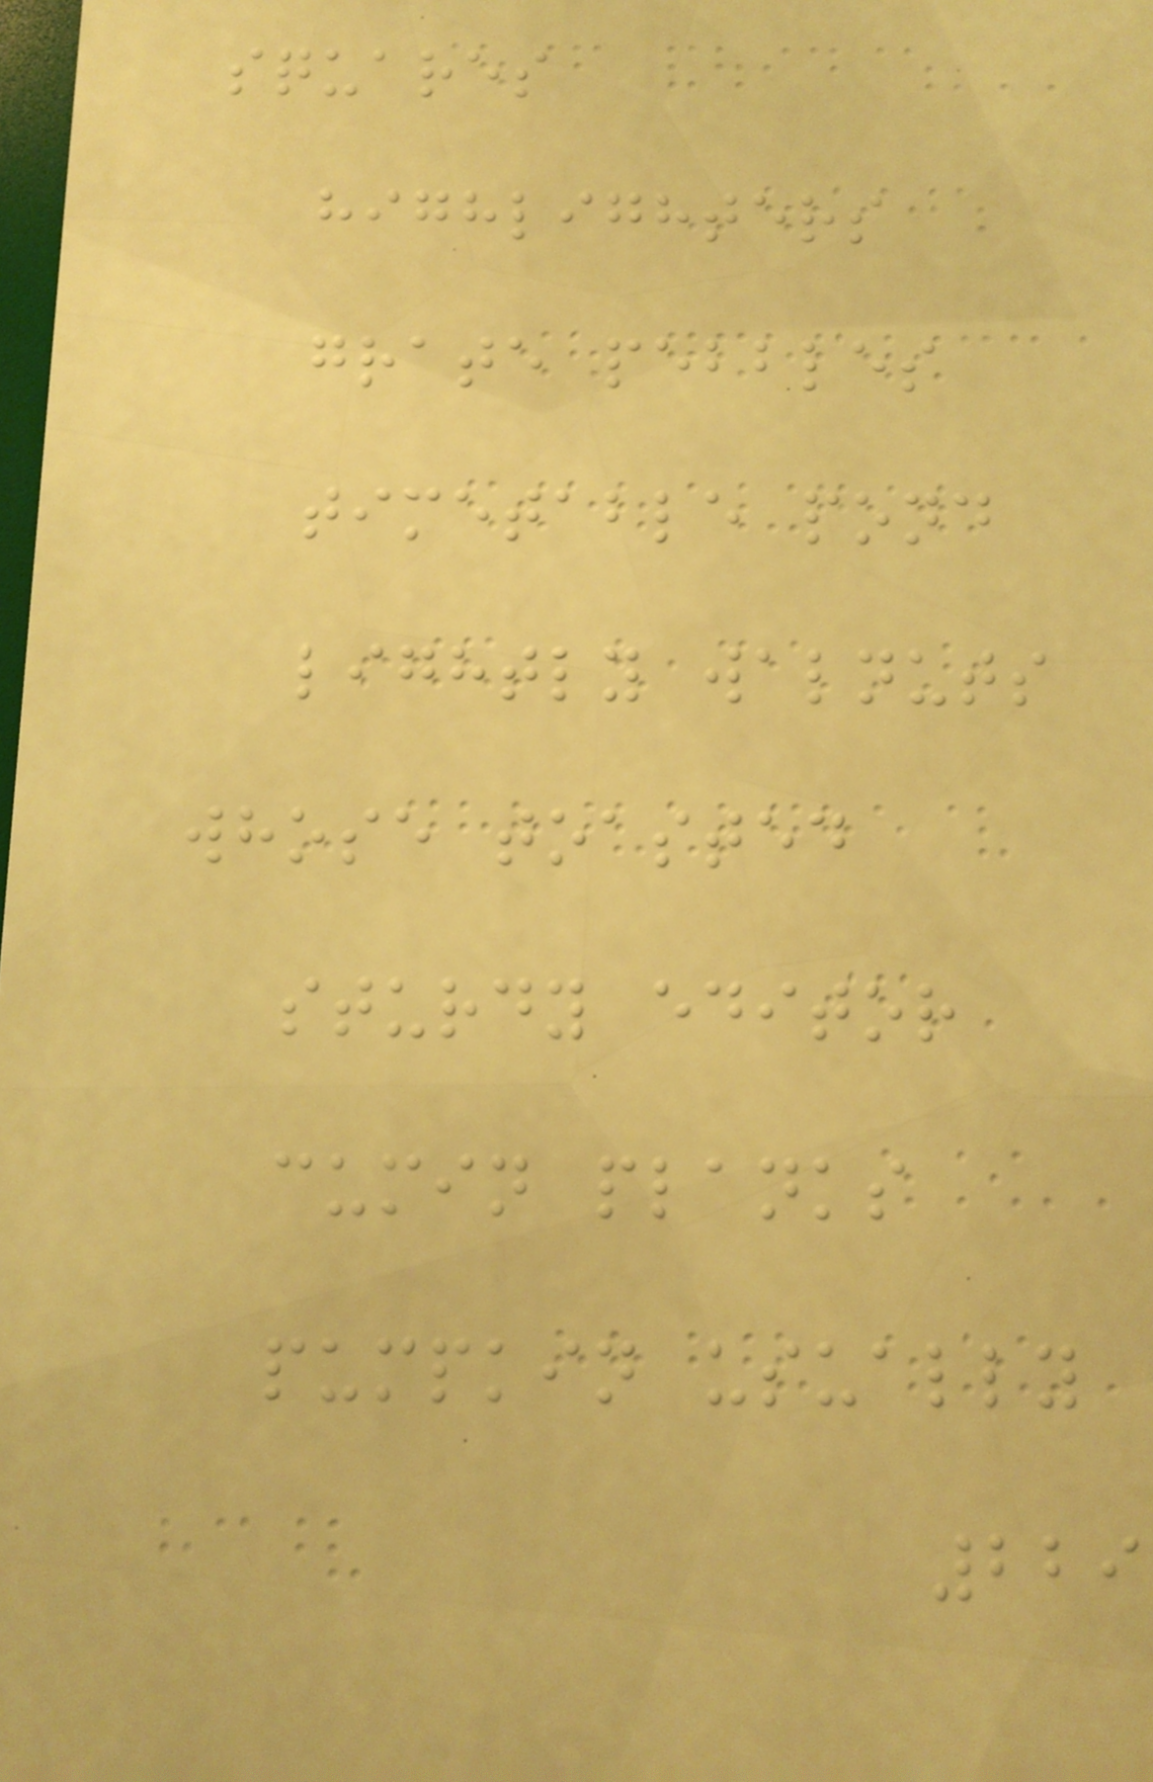squares
highlighters
grate pebbles
timetable pond
lightly walnuts
whose toasted
sturdy editor
cumin planks
pumpkin usually
229
